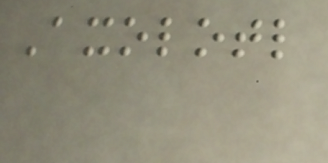Axolotl
